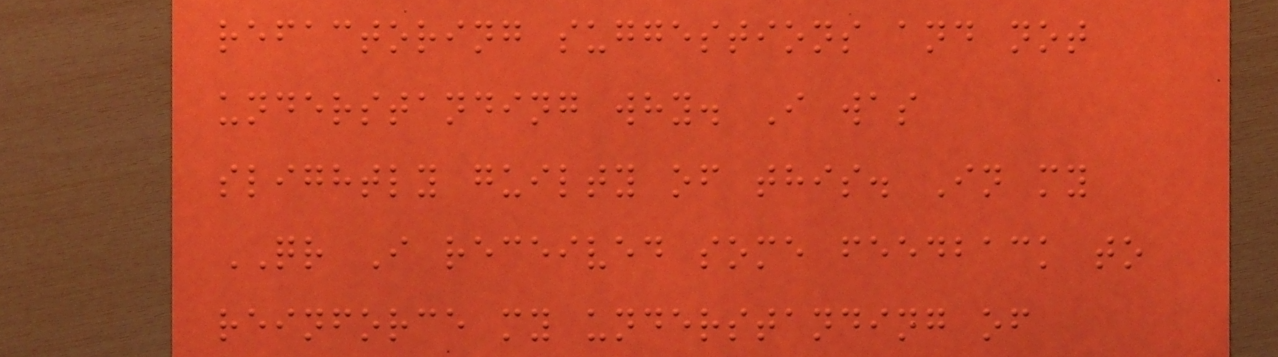refactoring suggestions and not
understanding why. I was
slightly guilty of this. In my
QR I received some feedback to
reinforce my understanding of
